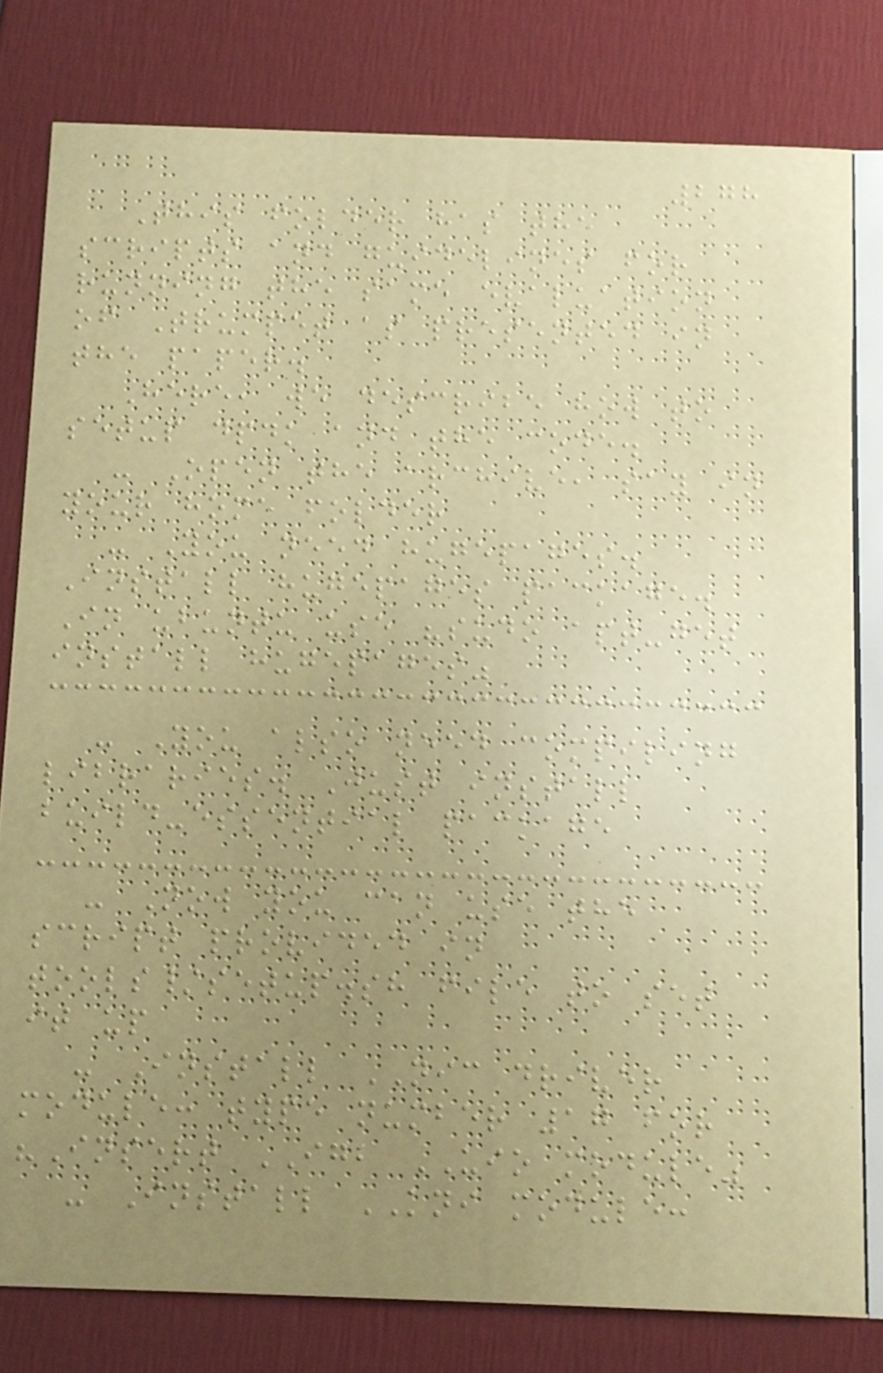278
This folder has the
scripts and guidelines for
running the same evaluation
of Trumpet as presented in
the paper.
Here, we describe how to
setup dpdk and the code.
- Open the archive, say in
your home folder
- You need hugepages.
Install hugepages package.
In ubuntu use "sudo apt-get
install hugepages"
- You also need compiling
libraries. Just install
build-essential package
- Now you can use the
script provided in
tools/setup.sh file to set
it up
- Install NIC driver
module: type number 17 for
"Insert IGB UIO module"
- Install KNI module:
